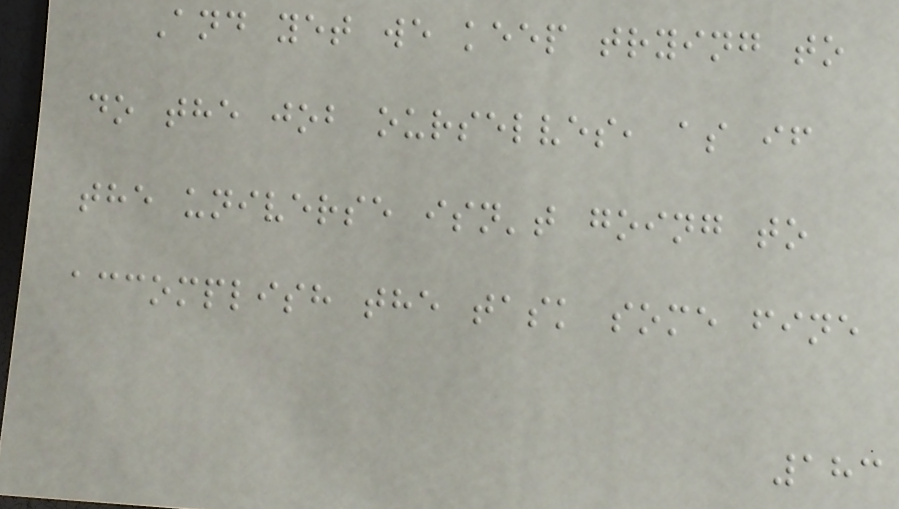And yet we keep trying to
do the job ourselves, as if
the universe isn't going to
accomplish the task some fine
183
